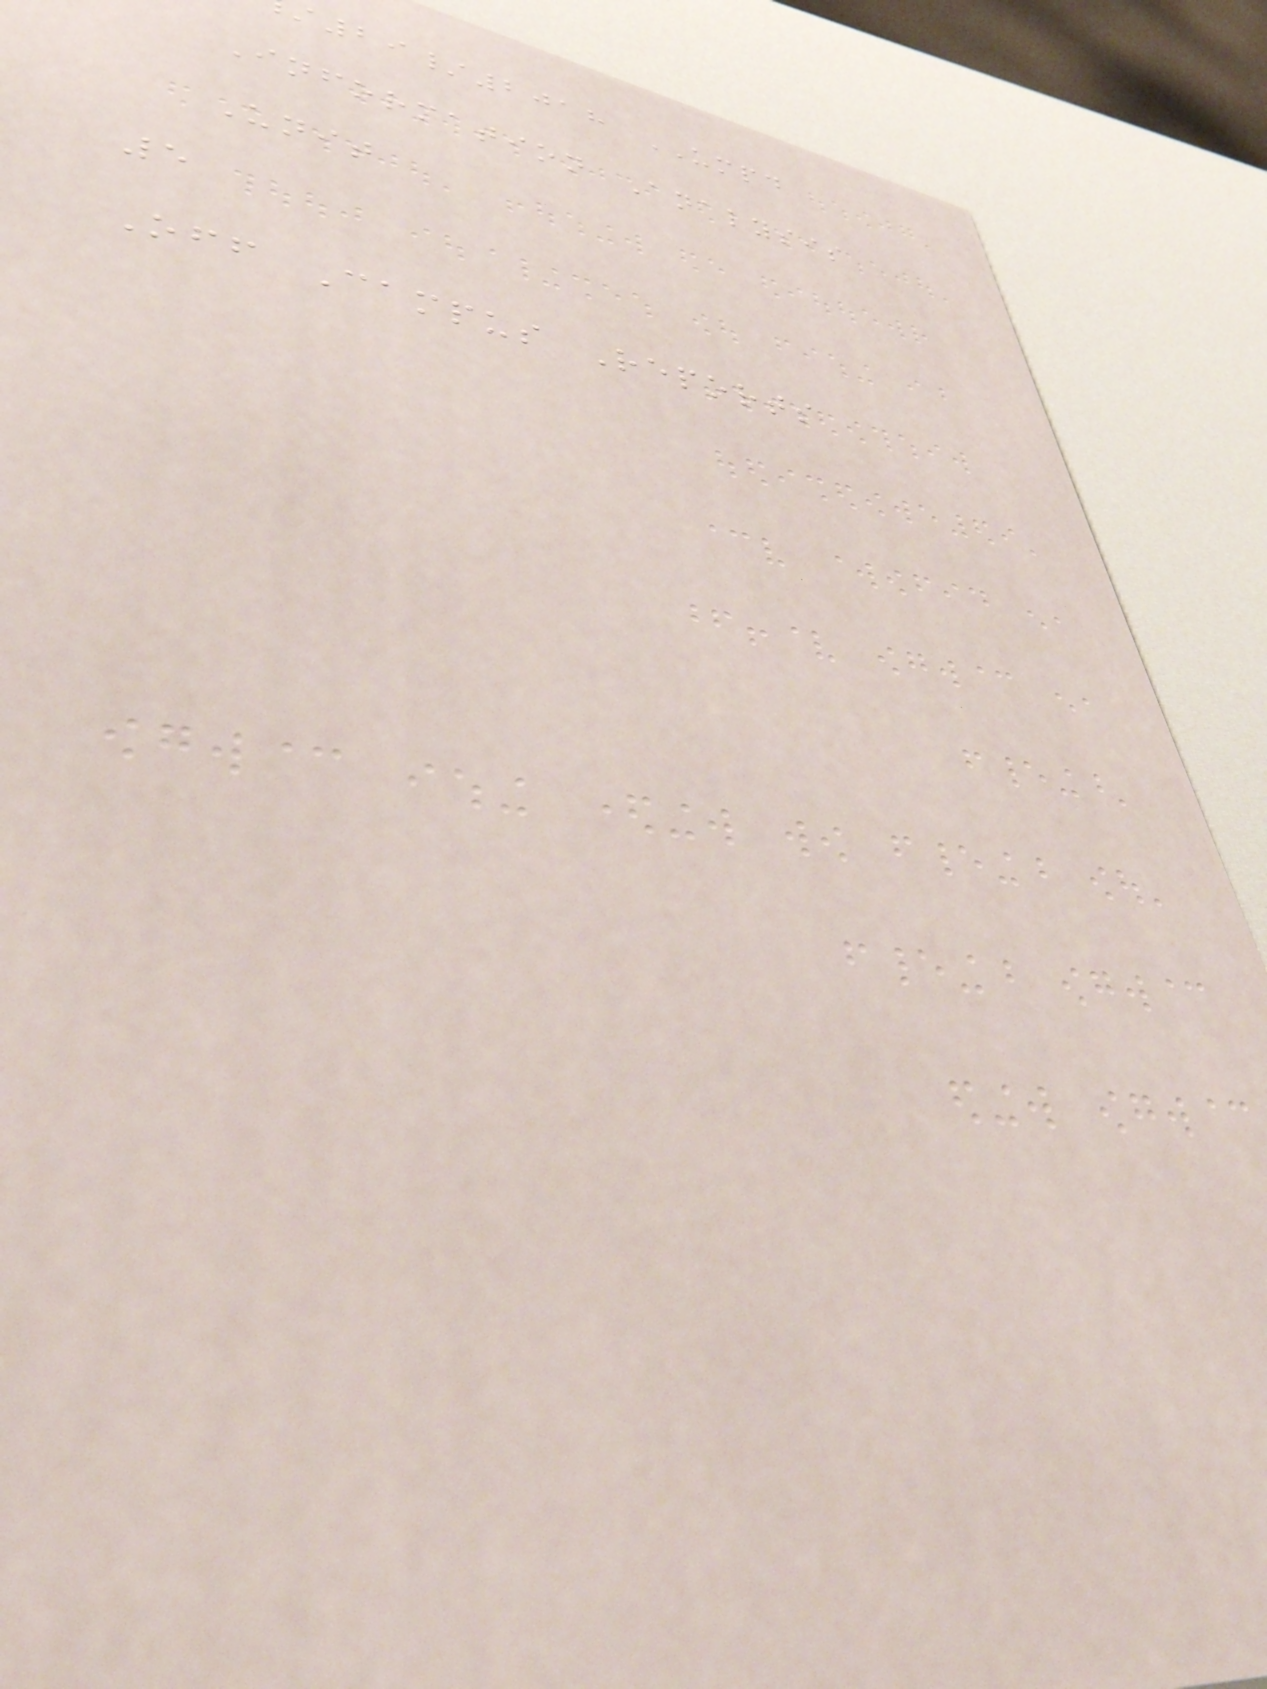29/2018 UMPD
Information Analysis
Unit
5
Off Campus Reports
